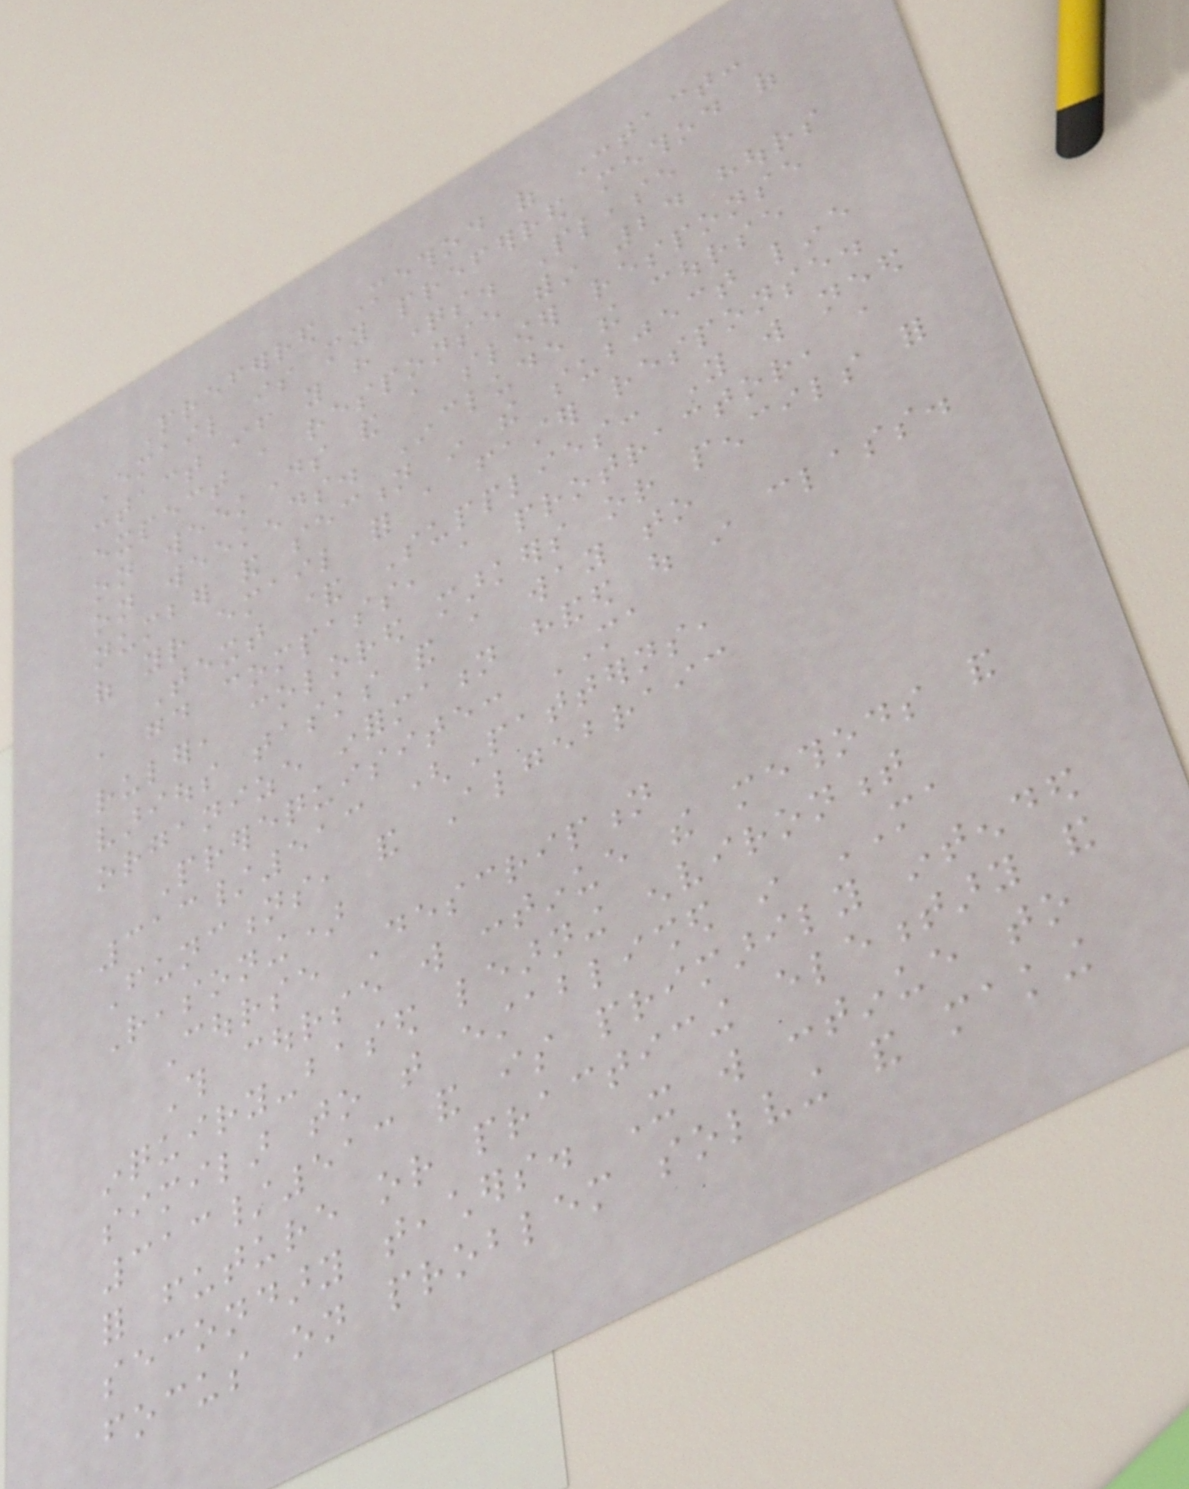Preferred Method of Contact:
Email is my preferred method of
contact if you have questions. Please
expect a response within 24 hours
on weekdays and a slower response
on weekends. Include the course
number and section in the subject line
of your email for a faster response.
Text & Supplies: You will need
a good compass, a protractor, a
ruler, colored markers or pencils for
various tasks and a way to
organize information handed out in class.
Prerequisite: MA
313/513 (Patterns,
Functions, and Algebraic
Reasoning)
Course Description
This course will continue the methods and
inquiry-based learning environment
similar to that established in MA
313/513 and is primarily intended
for future or practicing elementary and
secondary teachers. It will continue to
focus on problem solving and making
